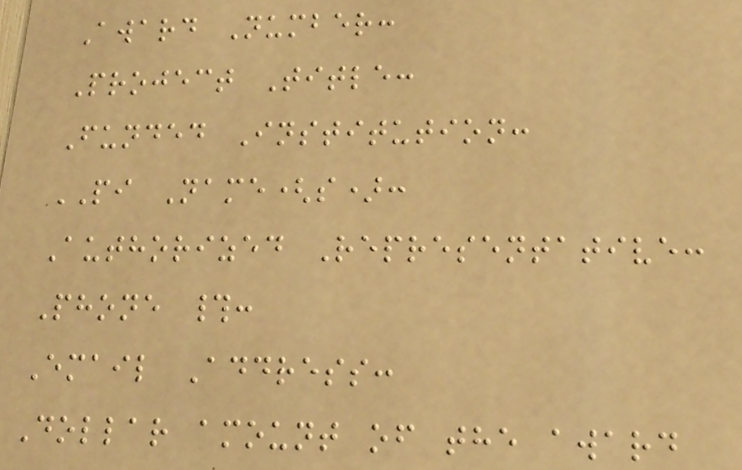Award Number:
Project Title:
Funded Institution:
PI Name(s):
Authorized Representative:
Phone #:
Email Address:
Dollar amount of the award
